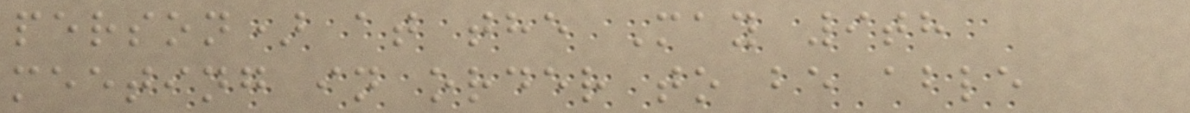person) at the May 9th
meeting in order to be able
